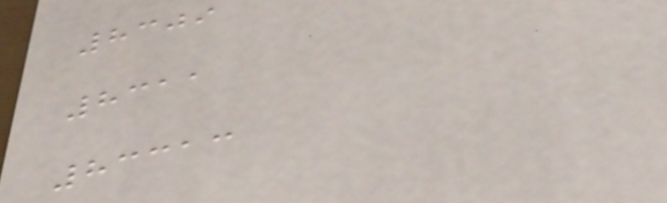8309
8311
83313
